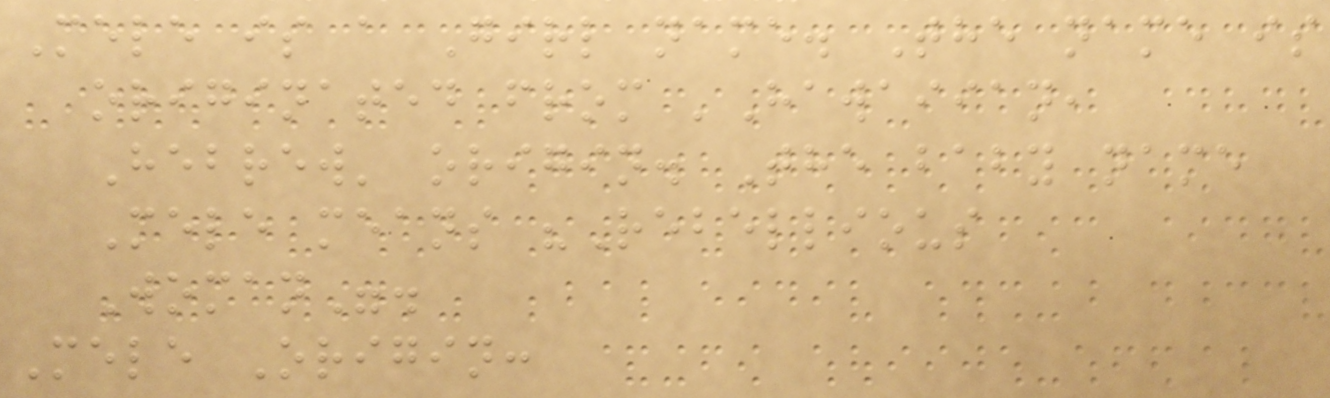Mele is a Girl name. The name is
originated from 'Hawaiian,
Hebrew' origin. The baby name
Mele means "Rebellious
Woman".
Mele Origin:
